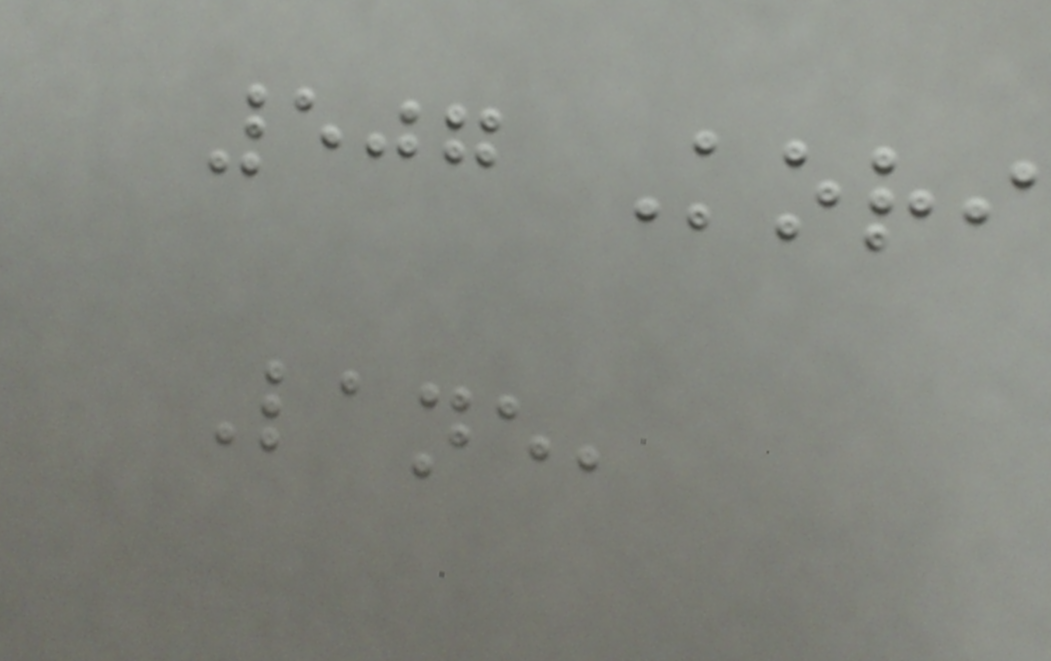507 Kori
Lane,
